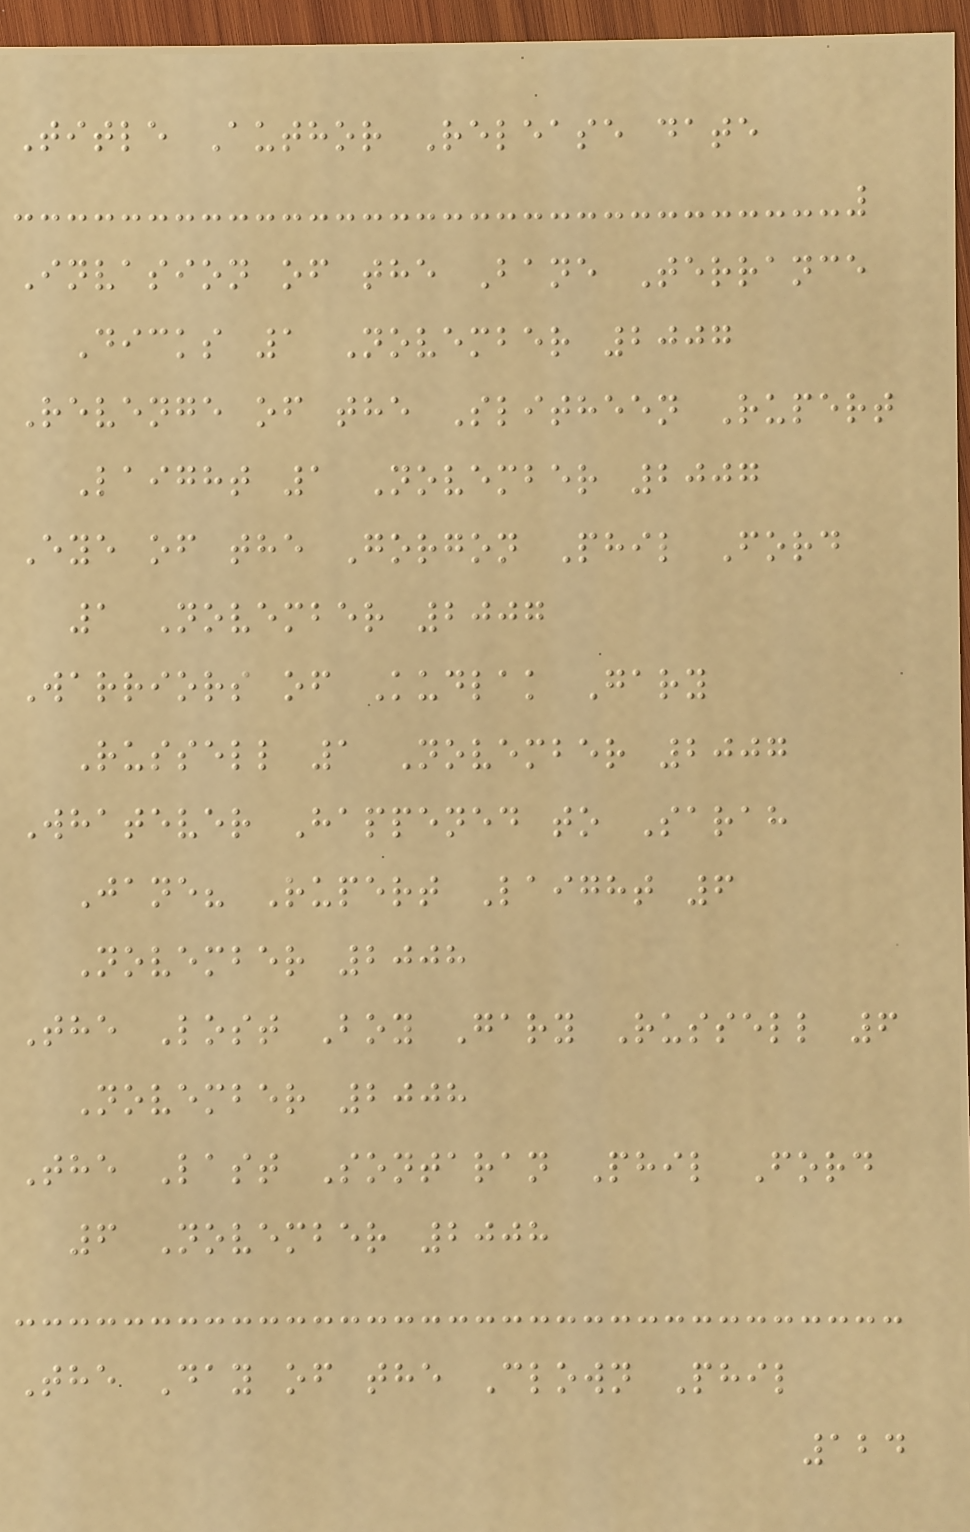Title Author Release date
Invasion of the Bane Terrance
Dicks 1 November 2007
Revenge of the Slitheen Rupert
Laight 1 November 2007
Eye of the Gorgon Phil Ford
1 November 2007
Warriors of Kudlak Gary
Russell 1 November 2007
Whatever Happened to Sarah
Jane? Rupert Laight 6
November 2008
The Lost Boy Gary Russell 6
November 2008
The Last Sontaran Phil Ford
6 November 2008
The Day of the Clown Phil
124
